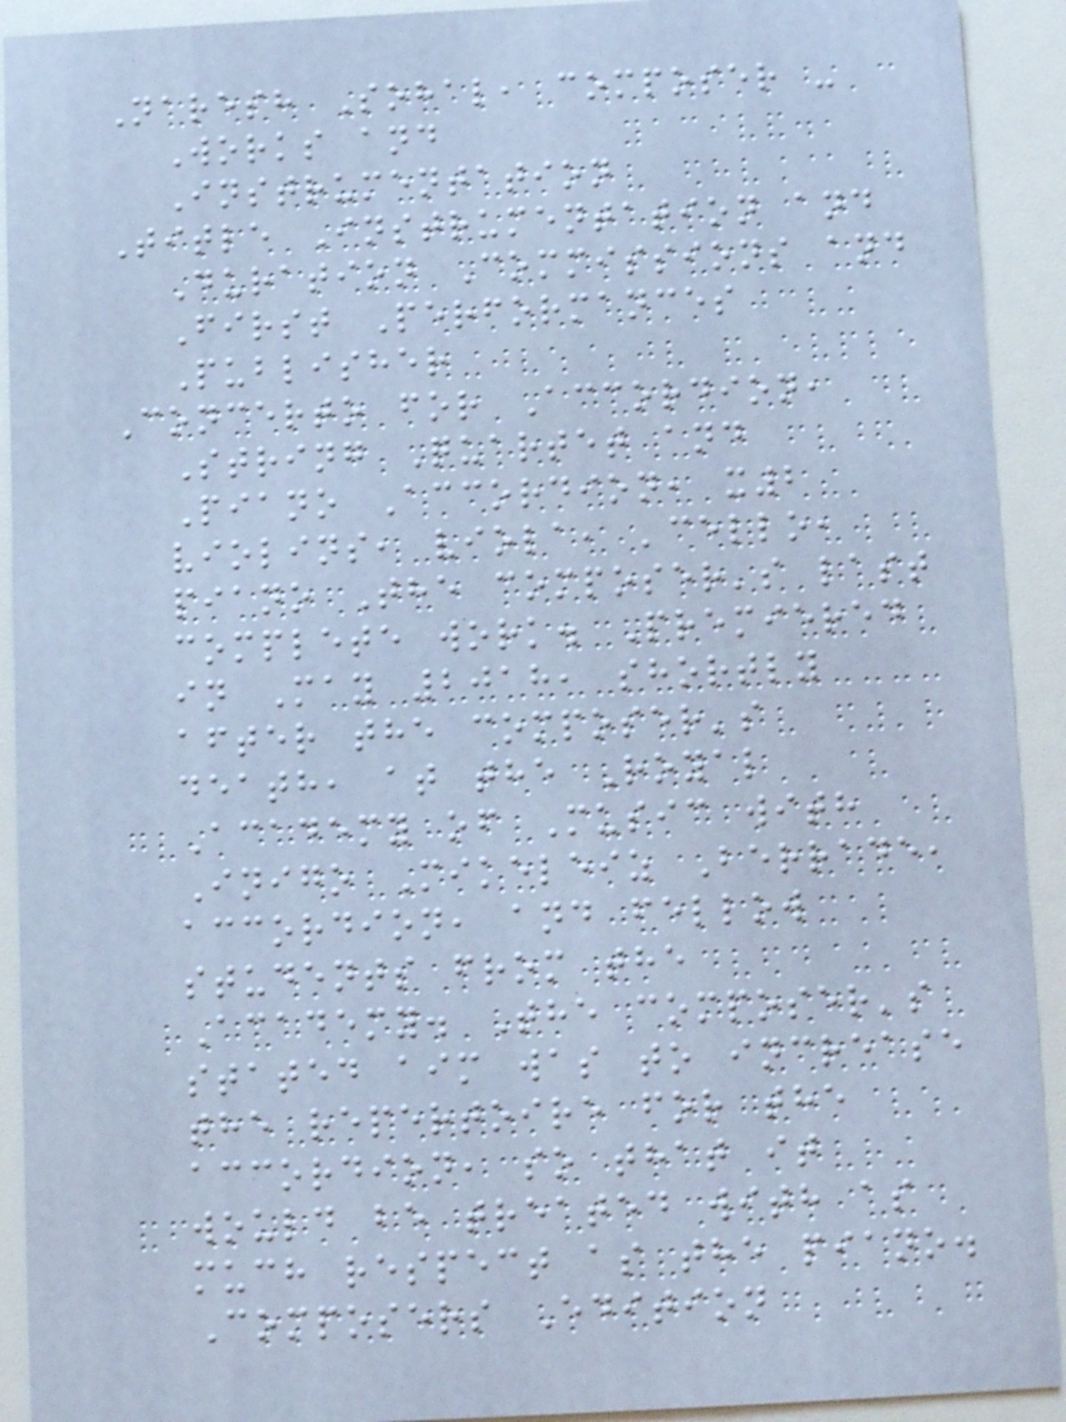Naresh Sohal, composer -
Works and
Instrumentation
Title Instrumentation and
Duration Commissions and
First Performances
Publisher
Concerto for Accordion,
String Quartet and
Piano Accordion, x2
violins, viola, 'cello,
piano The composer's last
complete work. Premiered
in May 2018, shortly
after the composer's
death, at the Royal
Academy of Music with
Inigo Mikeleiz Berrade,
accordion, and fellow
students from the
Academy. The composer's
stated aim was to increase
the repertoire for the
accordion, so that it
would be treated with as
much respect as the piano.
Composers Edition
